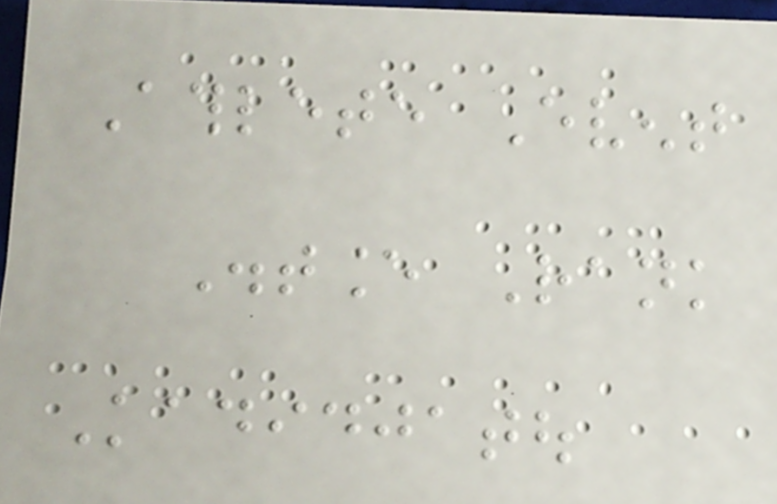Athlete Event
Distance Rank
Kadidjatou
